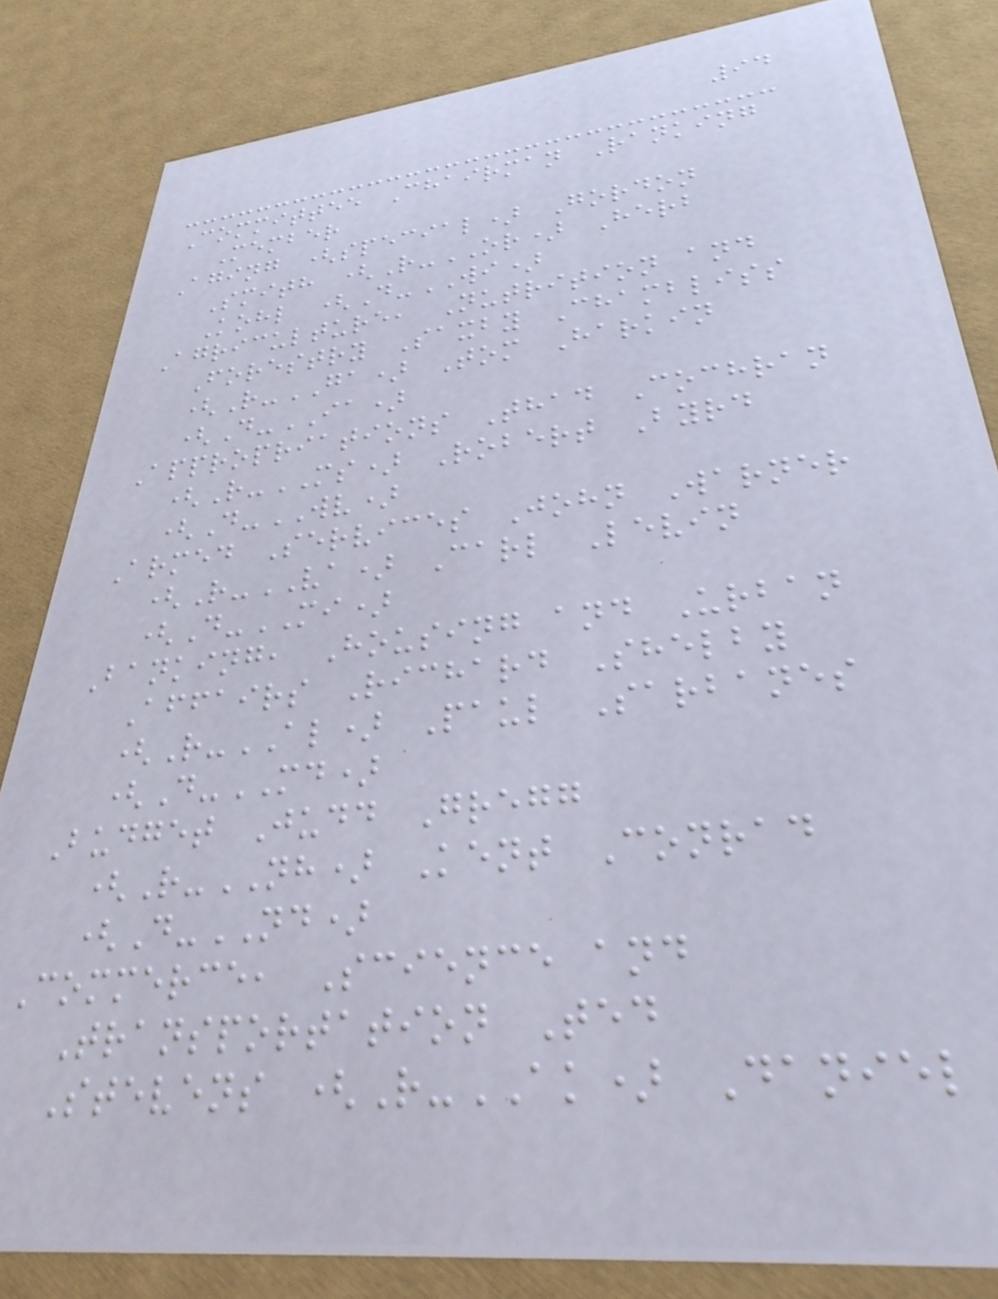94
Committee Chairman Ranking
Member
Aging (special) Gordon
Smith (R-OR) Herb
Kohl (D-WI)
Agriculture, Nutrition and
Forestry Saxby Chambliss
(R-GA) Tom Harkin
(D-IA)
Appropriations Thad Cochran
(R-MS) Robert Byrd
(D-WV)
Armed Services John Warner
(R-VA) Carl Levin
(D-MI)
Banking, Housing and Urban
Affairs Richard Shelby
(R-AL) Paul Sarbanes
(D-MD)
Budget Judd Gregg
(R-NH) Kent Conrad
(D-ND)
Commerce, Science and
Transportation Ted
Stevens (R-AK) Daniel
